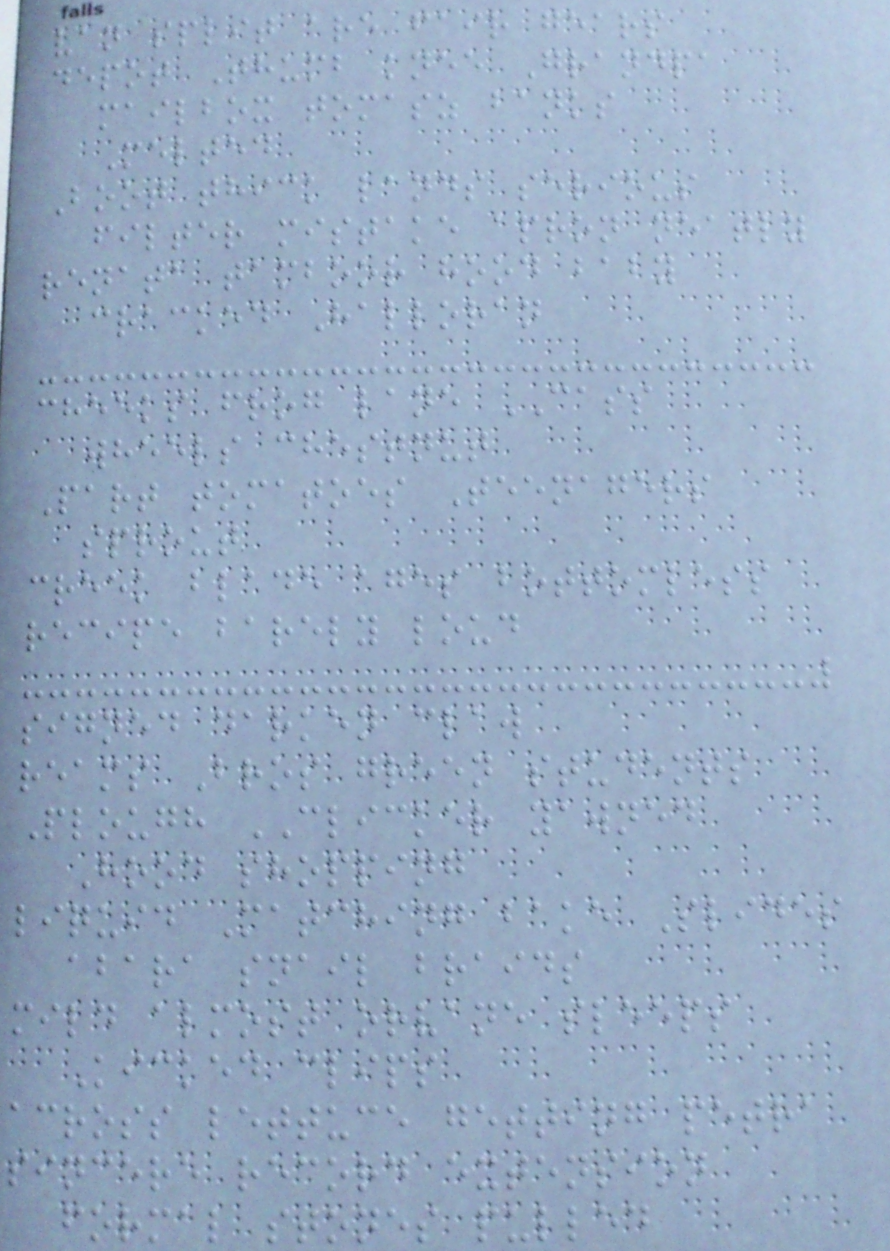van split are fair gears
depot Thumb knee Grandpa
mailbox tomasz banks
Melted
Boot thick lands serious
filter mistake apron neatly
renata tamboor hood baby
cracked Halloran
cheeks frog lane CASS
wheels chestnut
Part tomatoes Teenagers
sprout
creek blade ages bottomless
recipe barely loud
signed darken claw
reams Bros green students
Plough CLICKER yawned
Hood shopping
liquid Matching bake Slides
abara snail braids
mild almost orvane sleeps
Kicked clips
across lettuce getting petra
sincere record extension
formal stones pulled
